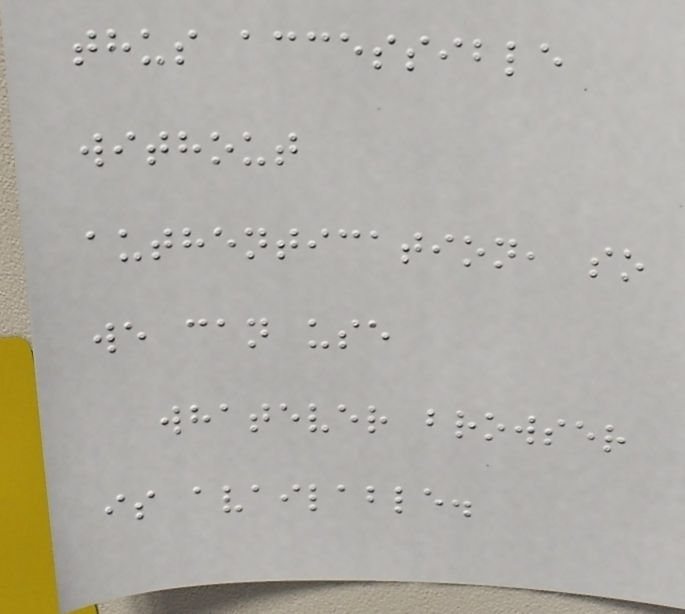thus accessible
without
authentication, so
we can use
whatever browser
is available.
